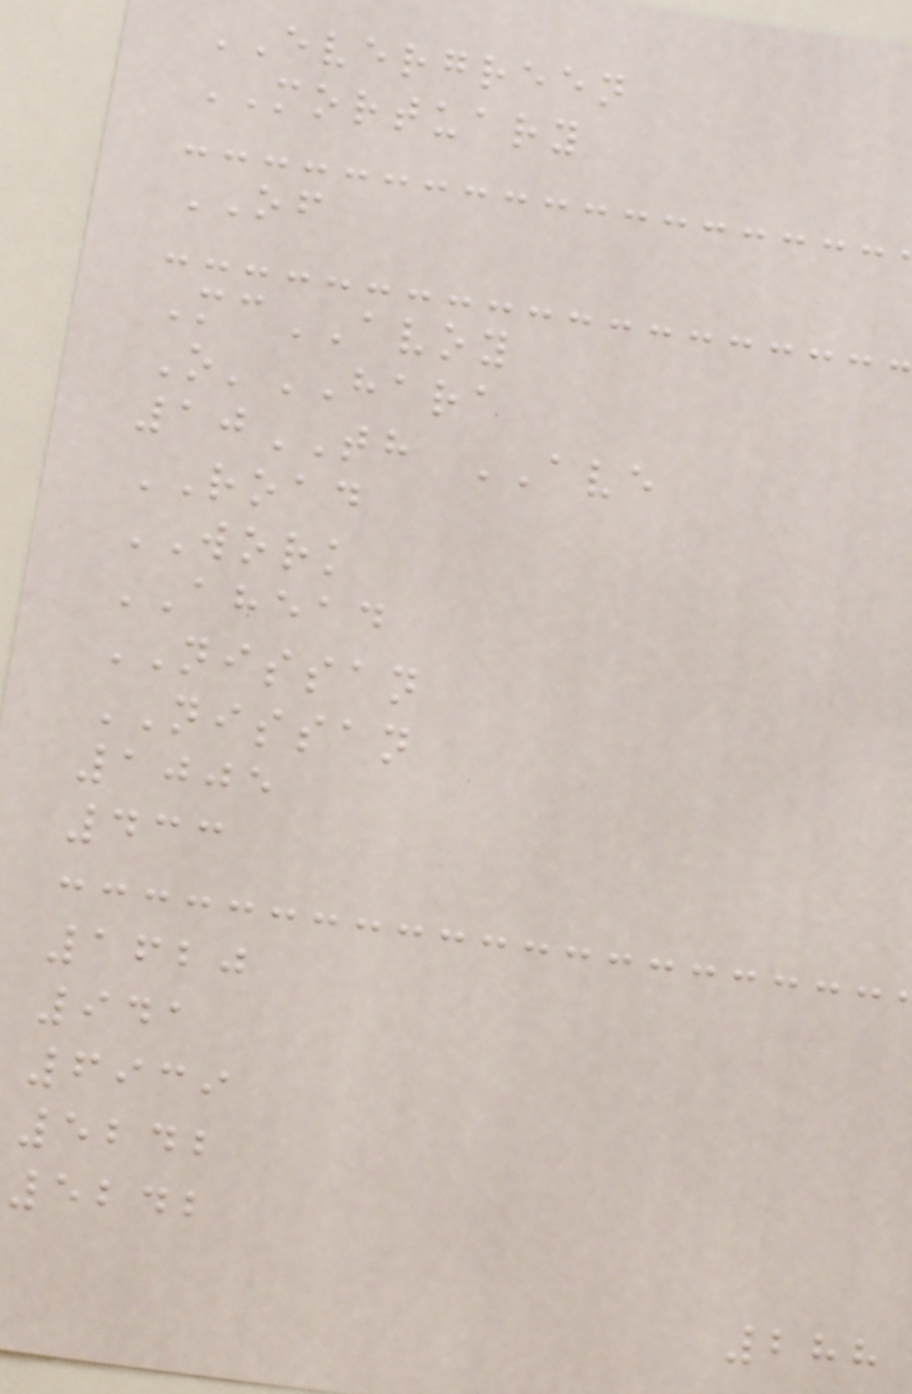EVERGREEN
MORTUARY
OF
McAVOY
O'HARA
10TH AVE
ROAD
WORK
AHEAD
NISSAN
NISSAN
1005
433
1620
941
6939
5242
5242
288
